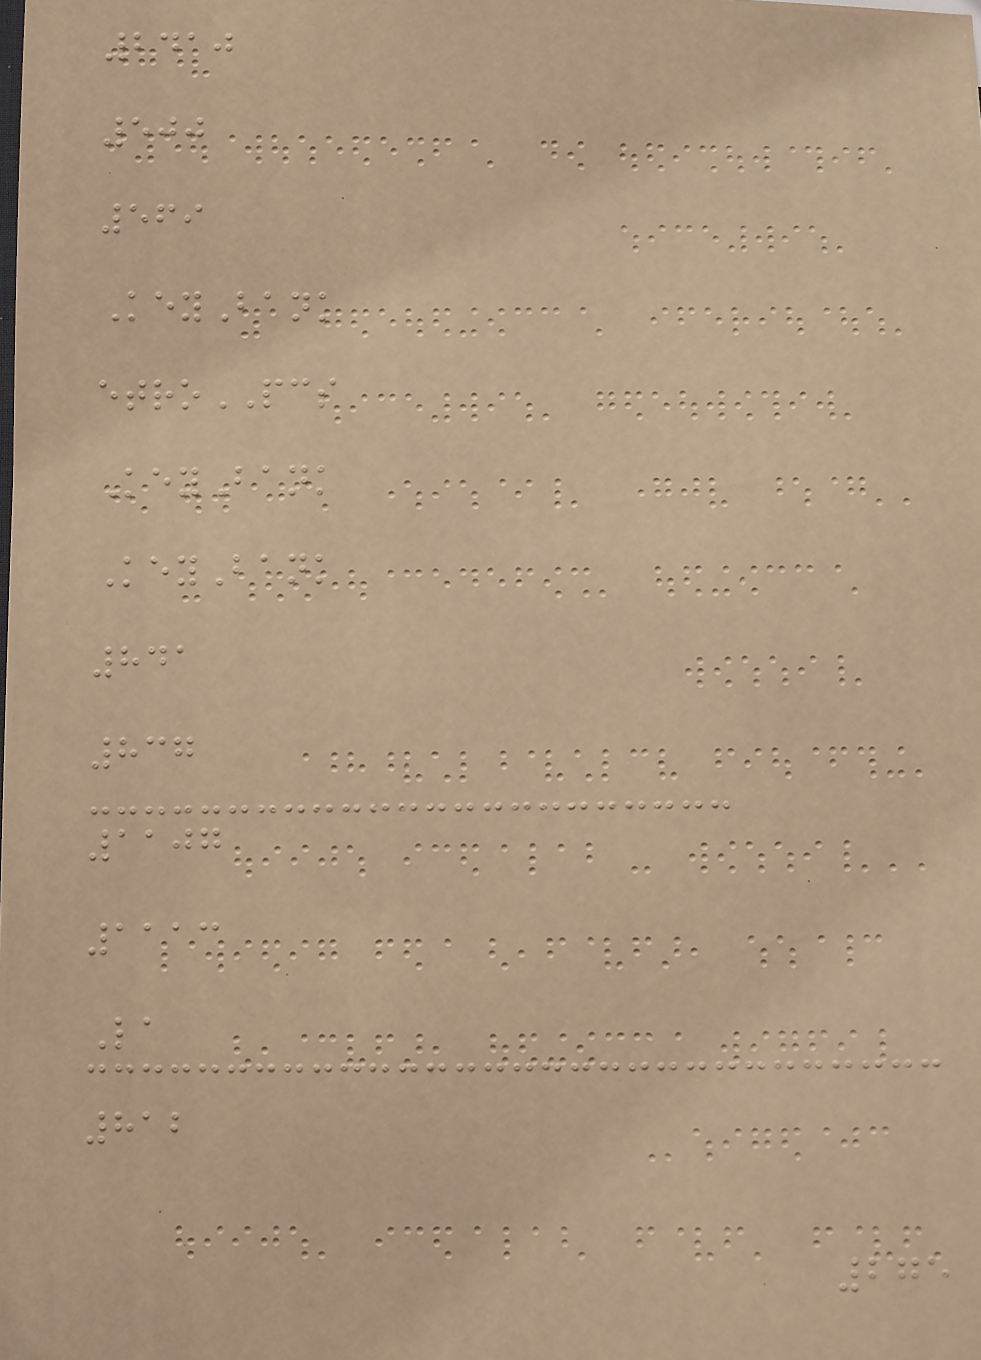2410
500
569
KeyBank
etroPCS
KeyBank
KeyBank
841
837
1107
1113
La
812
275
